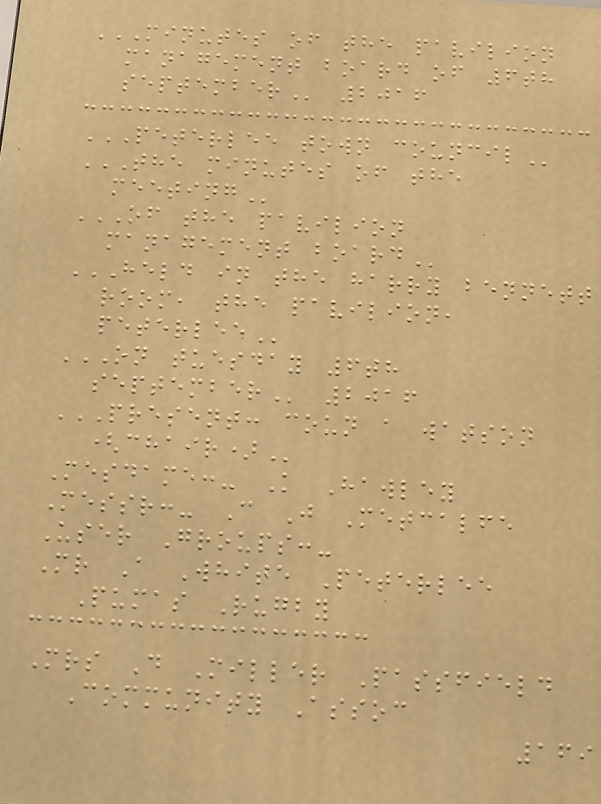MINUTES OF THE PAVILION
MANAGEMENT BOARD OF 6TH
SEPTEMBER 2016
PETERLEE TOWN COUNCIL
THE MINUTES OF THE
MEETING
OF THE PAVILION
MANAGEMENT BOARD
HELD IN THE HARRY BENNETT
ROOM, THE PAVILION,
PETERLEE
ON TUESDAY 6TH
SEPTEMBER 2016
PRESENT: COUN A WATSON
(CHAIR)
Mesdame:- K Hawley
Messr:- C J Metcalfe
User Groups:-
Mr A White Peterlee
Pumas Rugby
Mrs D Miller Passfield
Community Assoc
169
